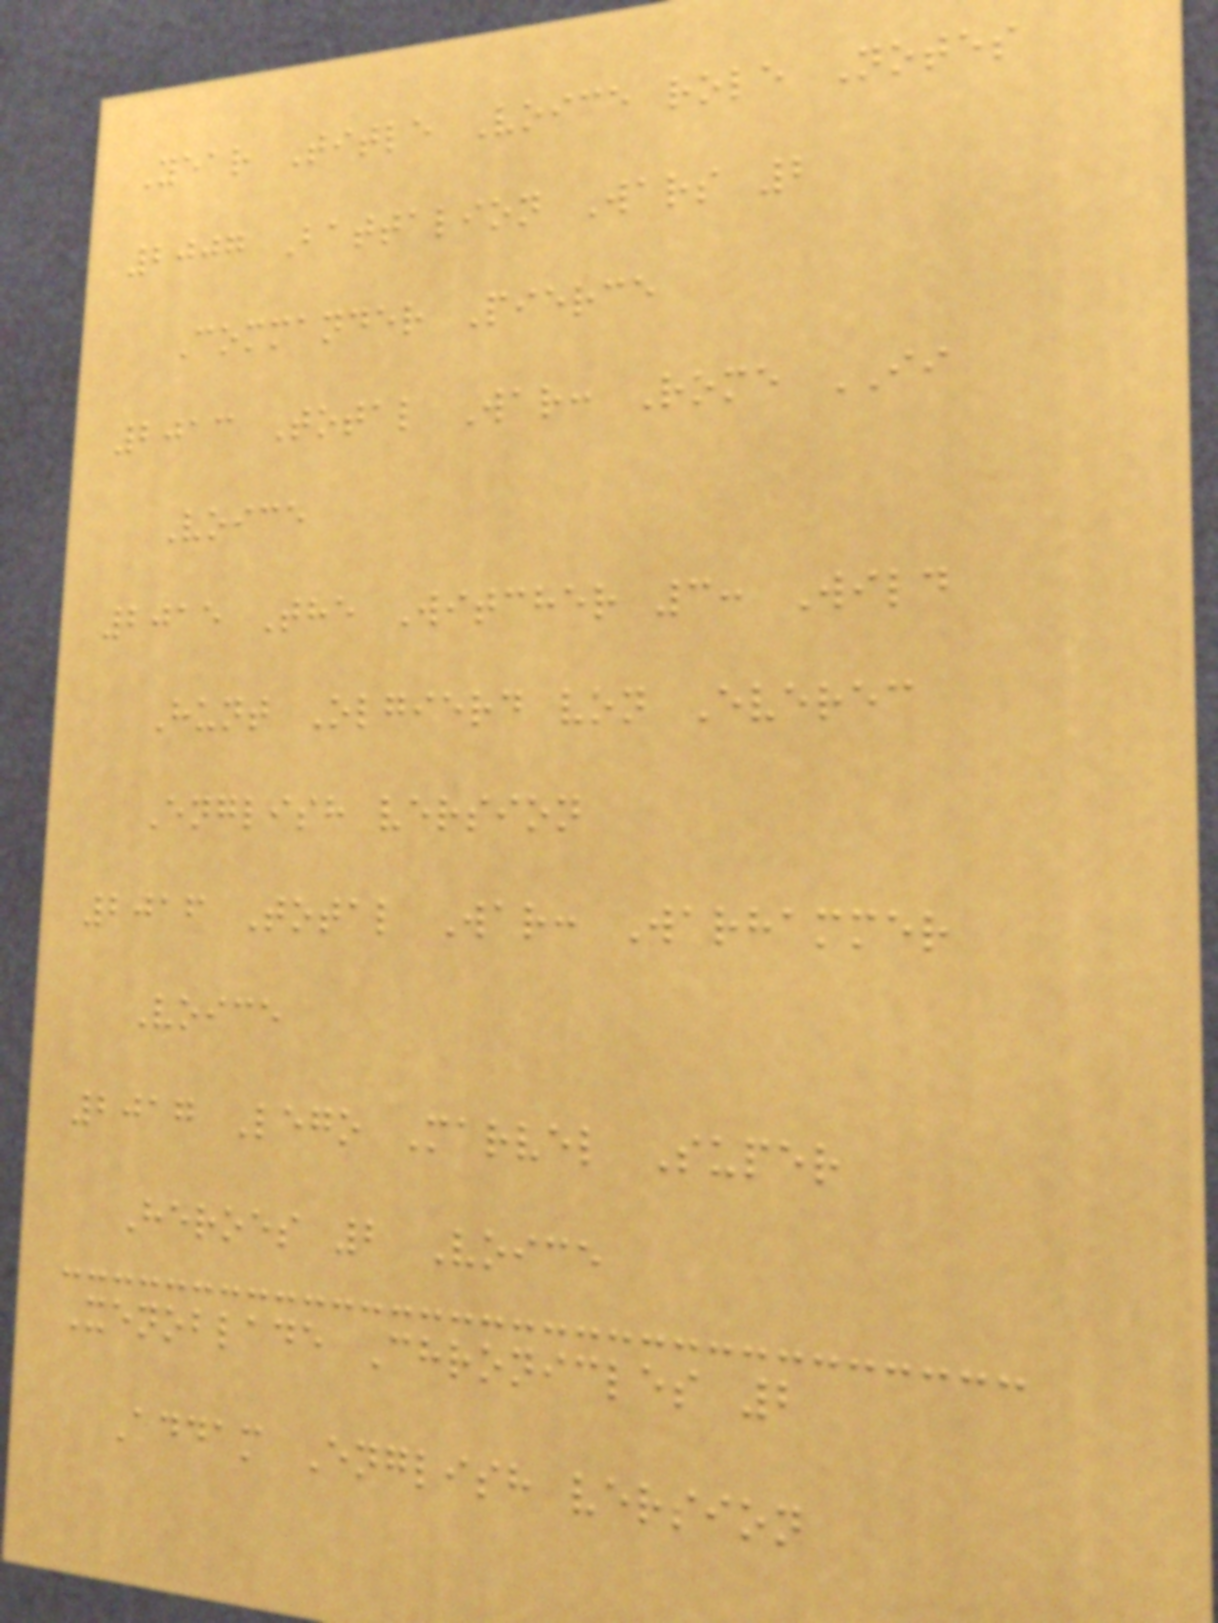Year Title Voice role Notes
2007 Battalion Wars 2
Commander Pierce
2013 Total War: Rome II
Voice
2015 The Witcher 3: Wild
Hunt Olgierd von Everec
English version
2016 Total War: Warhammer
Voice
2017 Lego Marvel Super
Heroes 2 Voice
Xenoblade Chronicles 2
Addam English version
